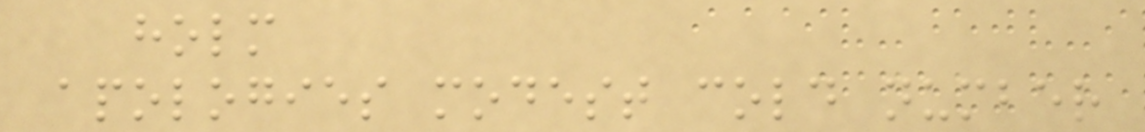holm
apologies modest cold number
